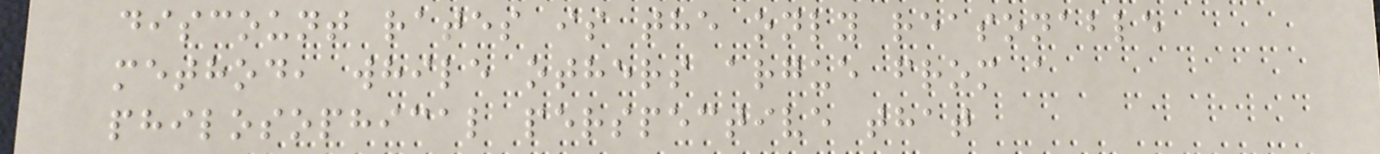discount rates is the only reasonable
method, while others argue from a
philosophical perspective that
